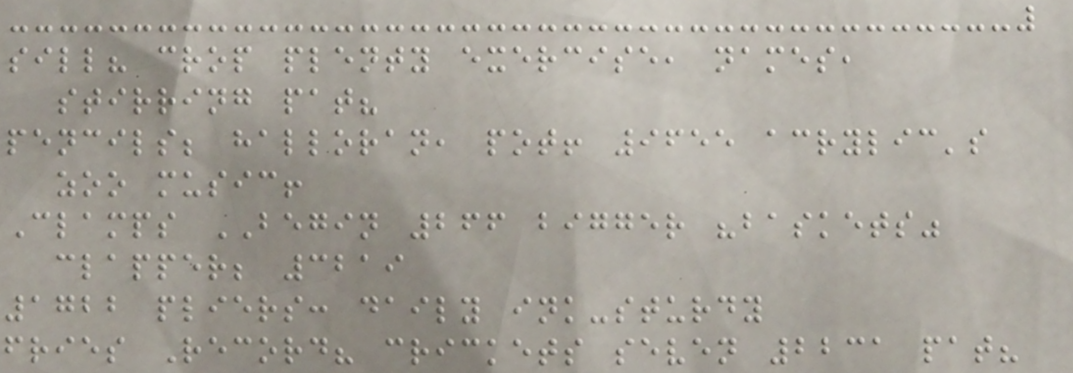sill? crop plenty exercise, names,
stirring pat?
pencils; halloran, pot! 9655 acrylic's
zoo music!
Clamps BEGIN 266 bigger "baskets"
clapper; 3219
1722 pliers: daily ink-sturdy
fries Record? crickets seven 2231 pat?
